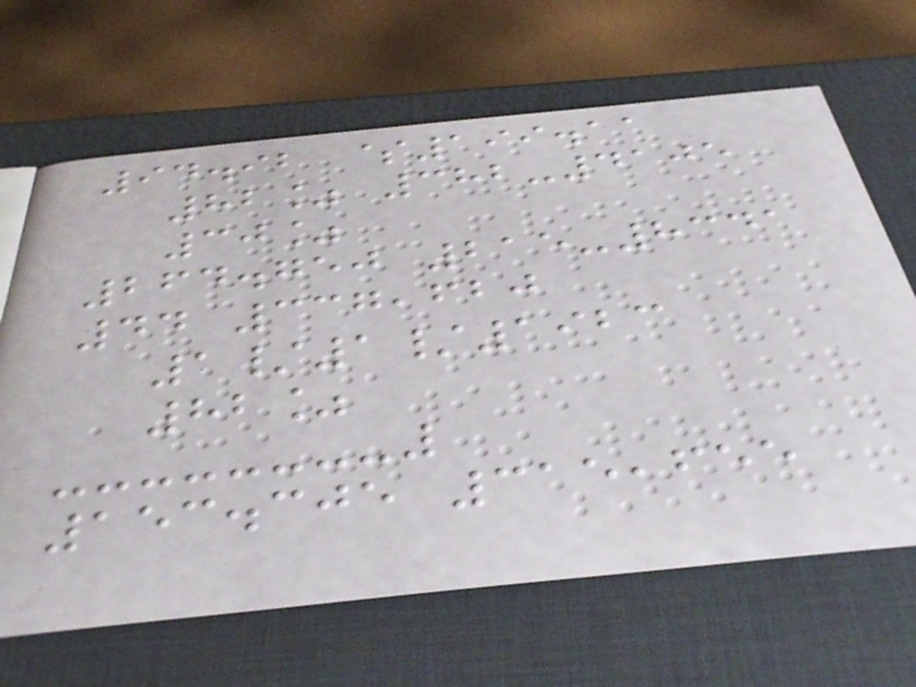94.92 $199.11
82% 382-4105
30%
264.750 215-8341
44 337,620
1/1/1923
82%
153.305 315,655
